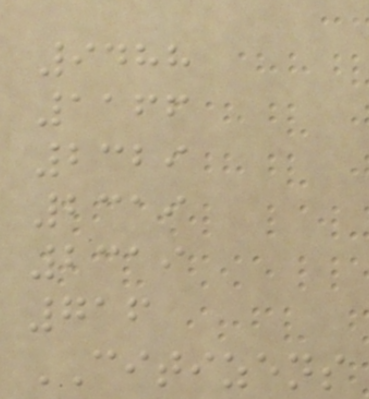9488
1166
2329
2319
2319
716
CITIZENS
